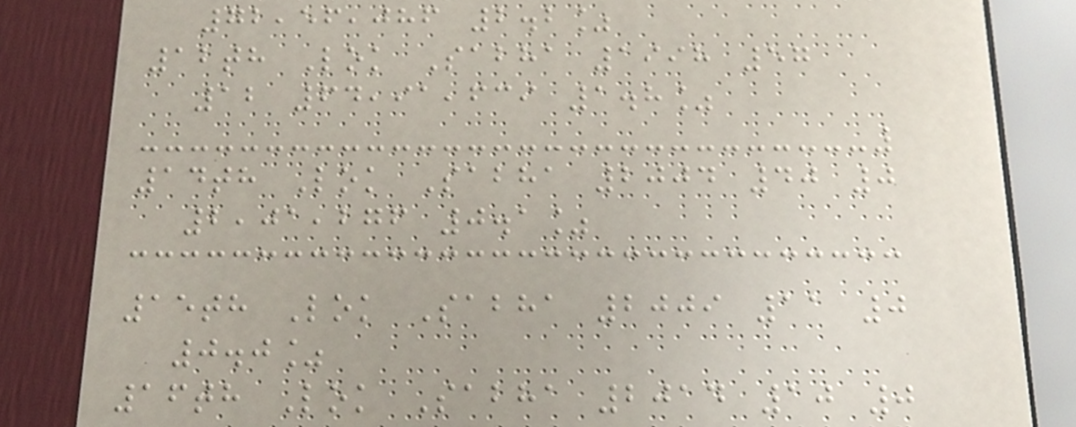72,56,086 2.2%
12th Lok Sabha 1998 57
12 64,91,639 1.8%
14th Lok Sabha 2004 40 0
2,01,276 0.1%
15th Lok Sabha 2009 11 0
0.0%
16th Lok Sabha 2014 10 0
